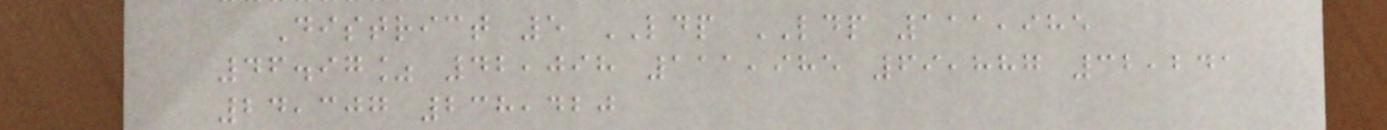District 5 LDP LDP 111,985
46.97% 42,098 111,985 69,887 32,241
24,307 238,420
